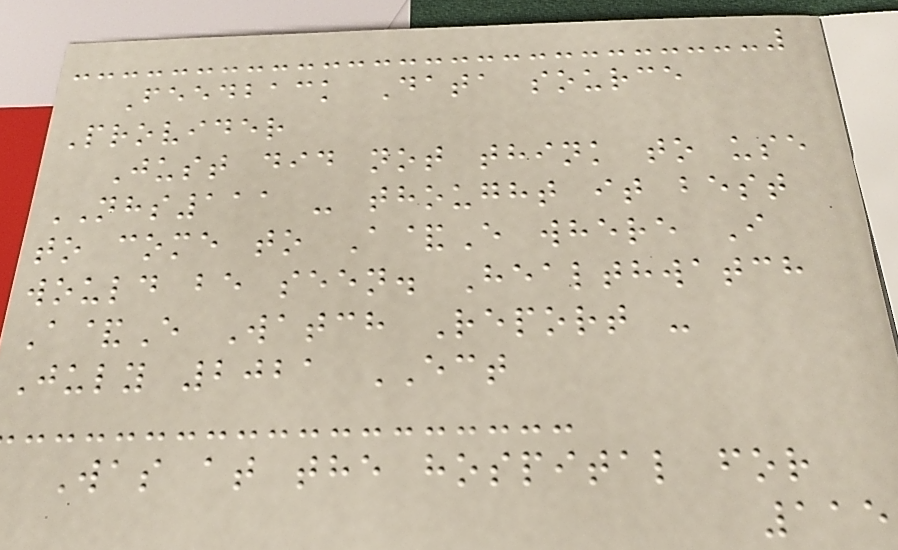Feedback Data source
Provider
Just did not think to use
NHS111 - thought it best
to come to A&E where I
would be seen. Healthwatch
A&E Watch Report -
July 2021 ECT
Was at the hospital for
115
